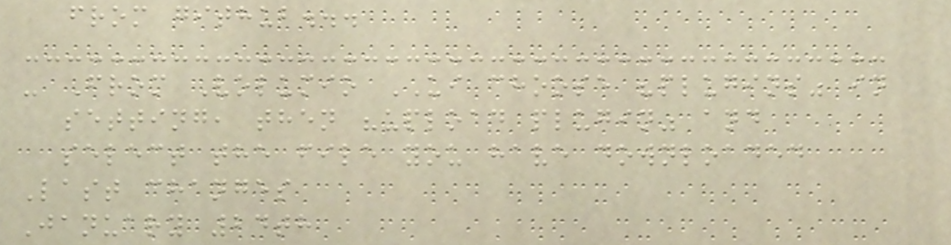from github...
- From Volumio UI choose "plugins" in
setting, then "upload plugin" and
select the file you have downloaded
Last changes
January 24th
